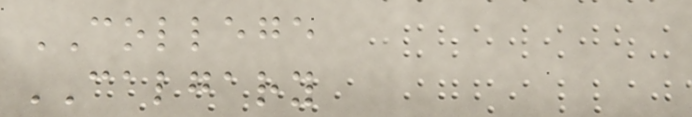COLLEGE
CALGARY
